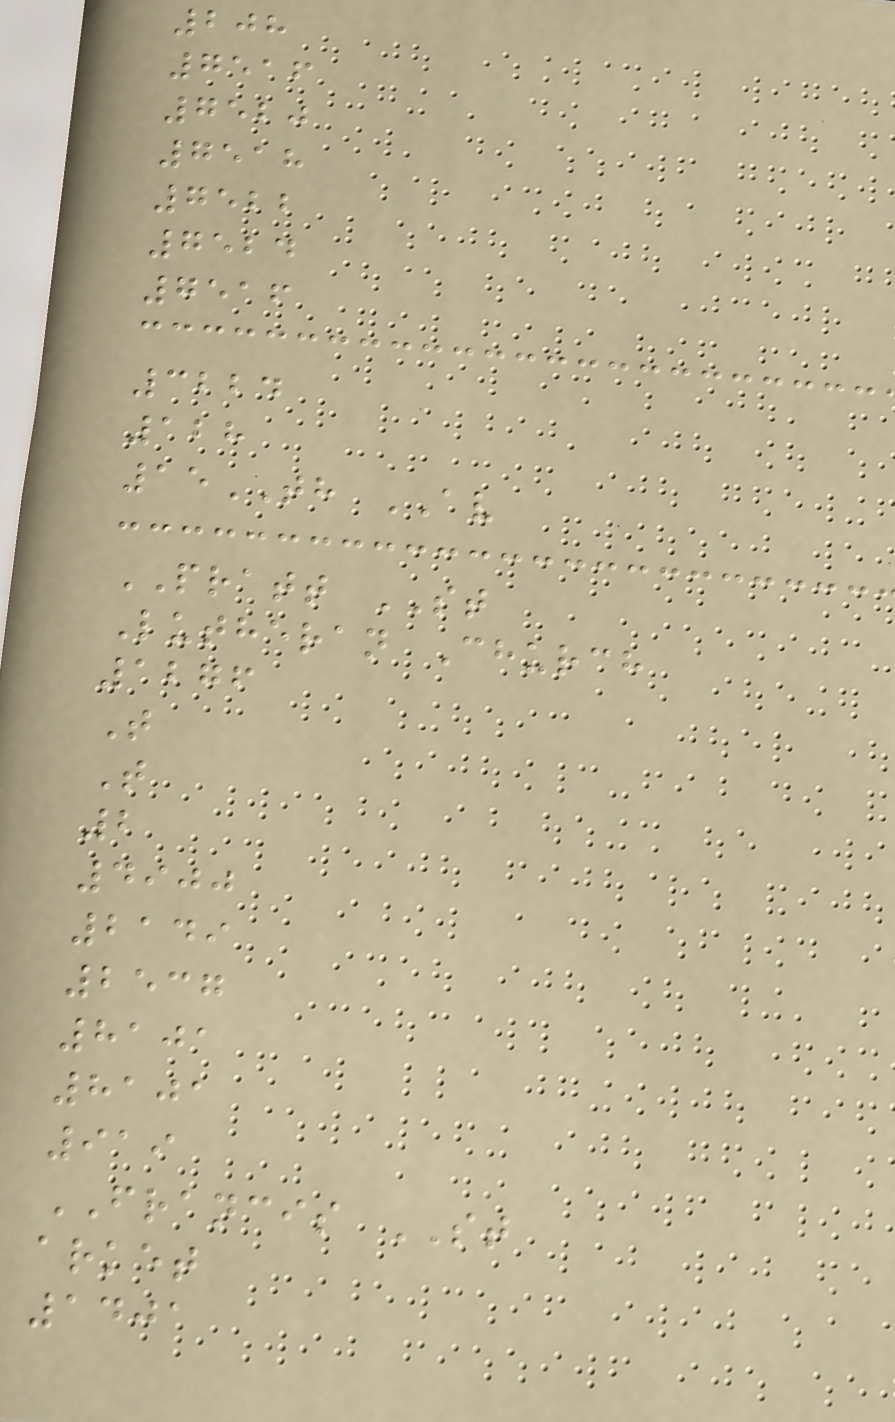208
7516
7520
7518
7522
7524
7516
3224
128
15TH AV
PRATT ST
Lutheran Church
1276
T
T
2
4900
2149
2537
8101
8101
919
FRANCIS ST
arket
1401
